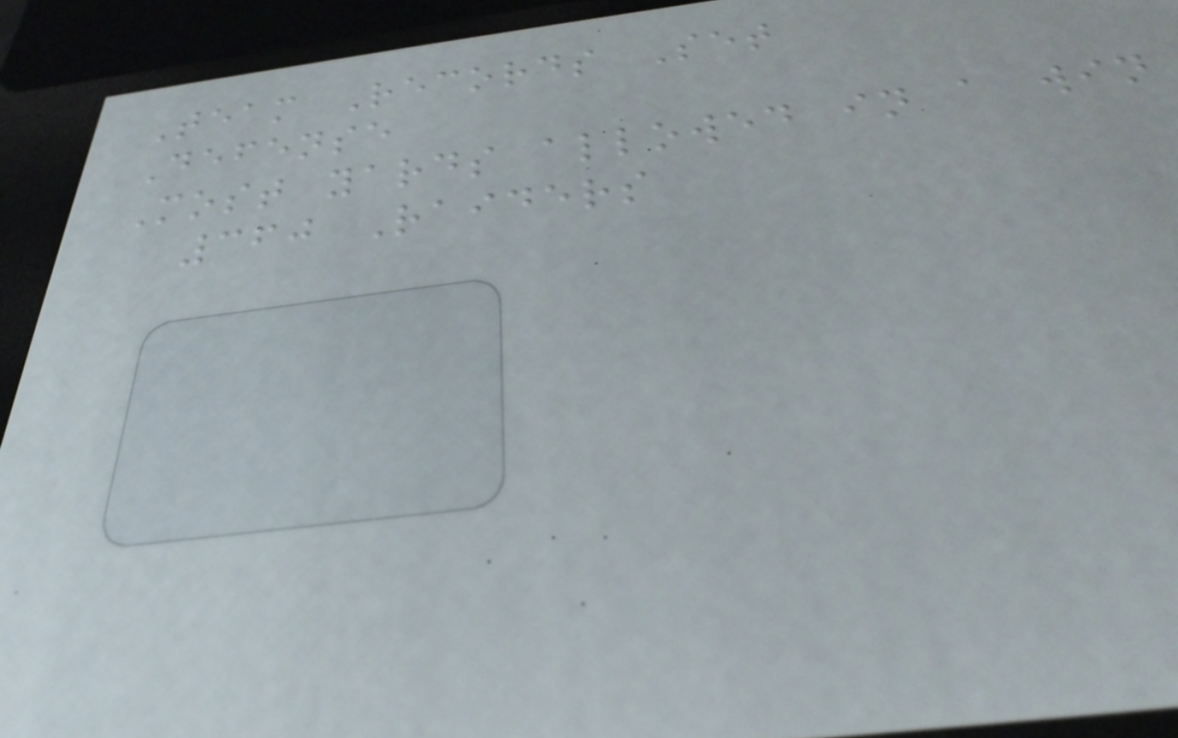Team Records Set
Defense
Most yards allowed in a win
360 Raiders
